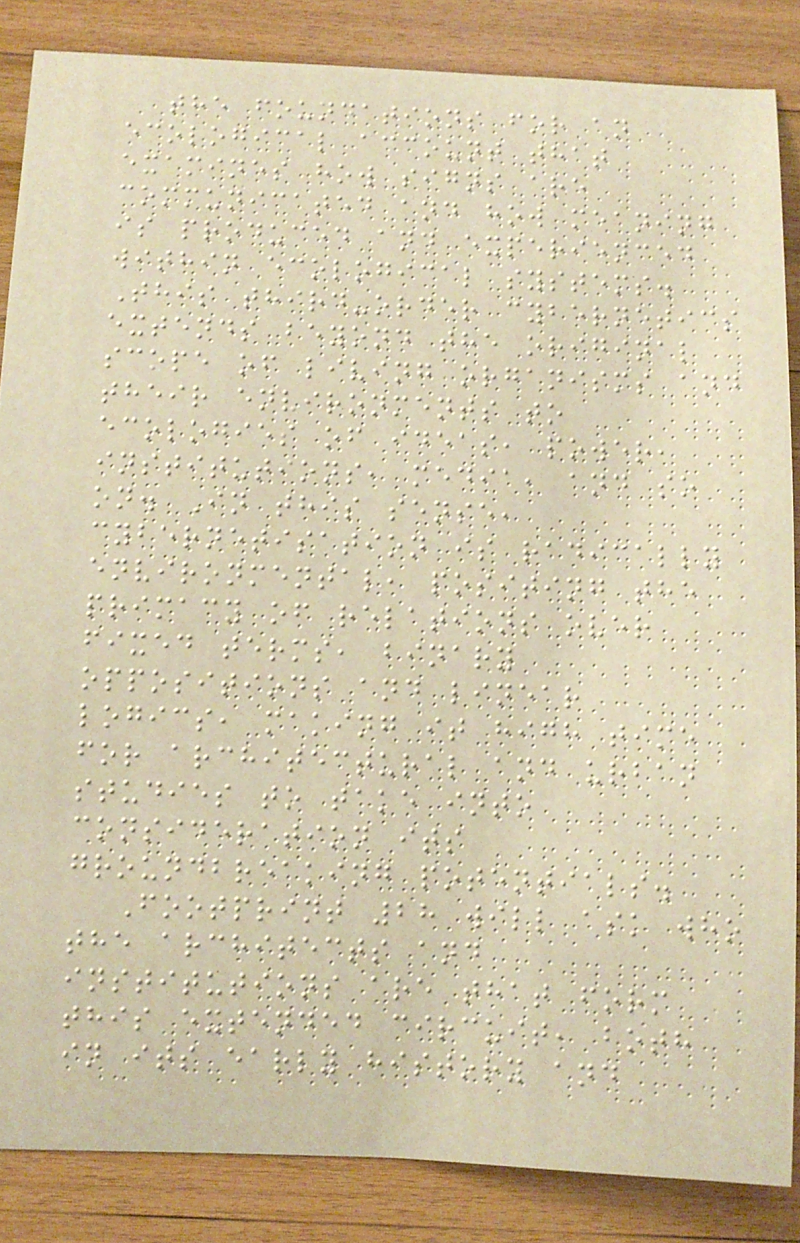the foundations for an
ecological account that
examines how signs are
communicated and how meaning
is produced and experienced
within ecological systems.
This third-order cybernetics
extends beyond the original
scope of living organisms and
their environments to
ecologies of ideas, power,
institutions, media, and so
on. In this sense,
cybernetisation is radically
environmental, positing the
primacy of relations over
fixed terms, binary
oppositions and linear
logics, making it high time
for architectural and urban
studies to take into
consideration its
groundbreaking potentials.
Footprint 28 will ask who
the architects and
institutions are that form
this extended circuit, both
in its early history and
